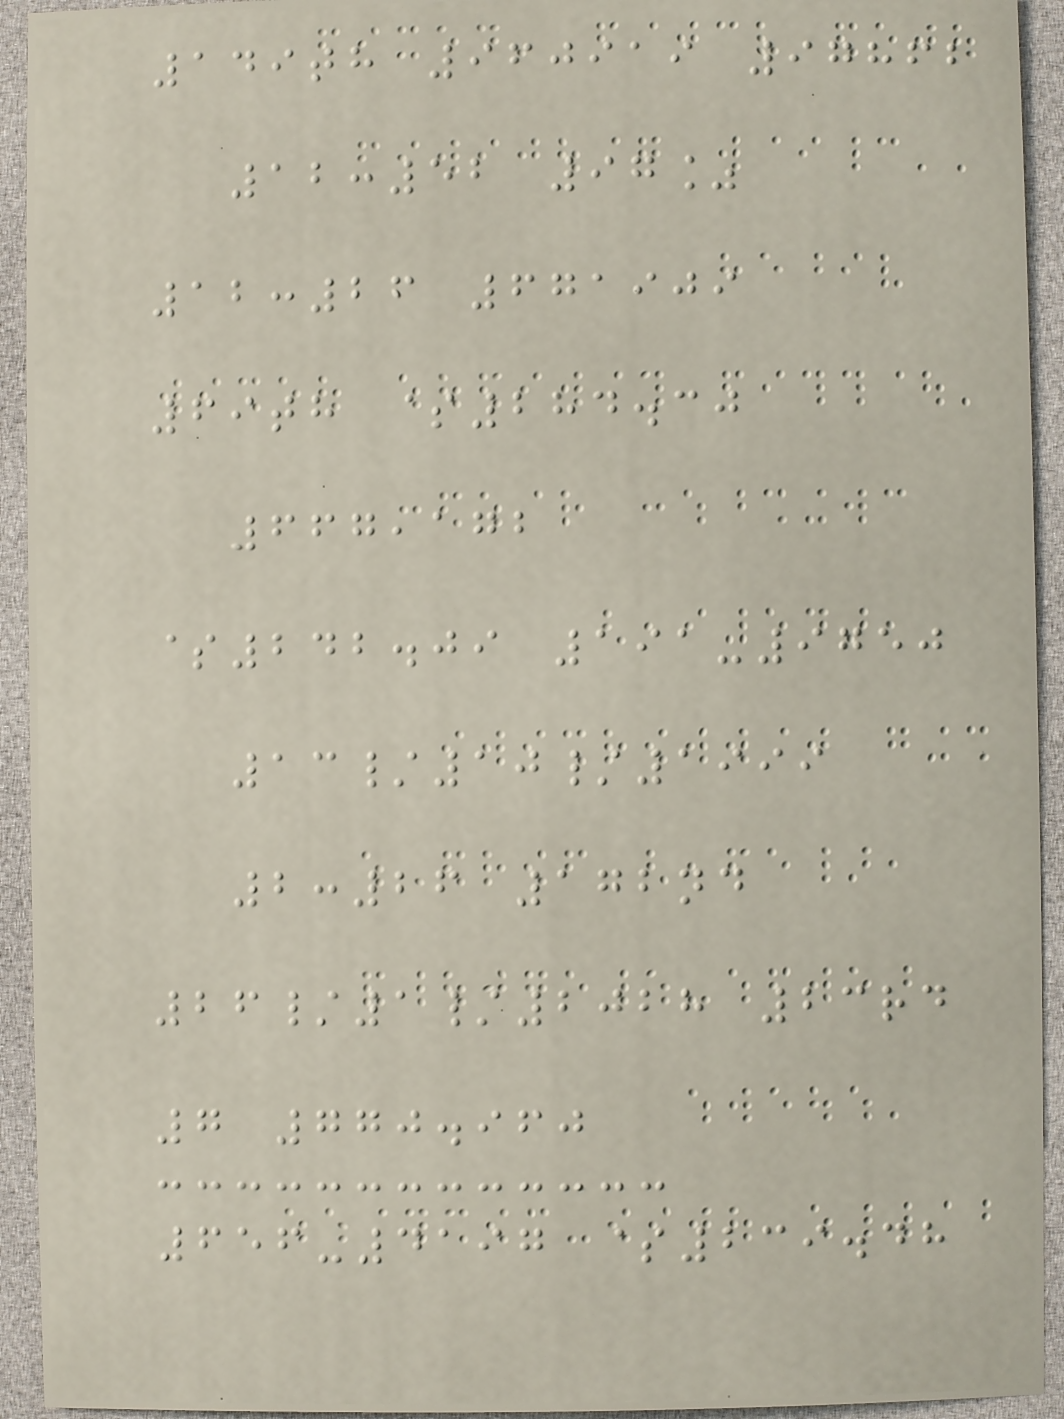149th 960919 97862
12:52 97%
12:26 671909
69th $284.30
667,172
$242.09 191-9750
13/10/1999
2:26 172nd
26/1/2028 23rd
7 770.960
656-4197 $239.48
